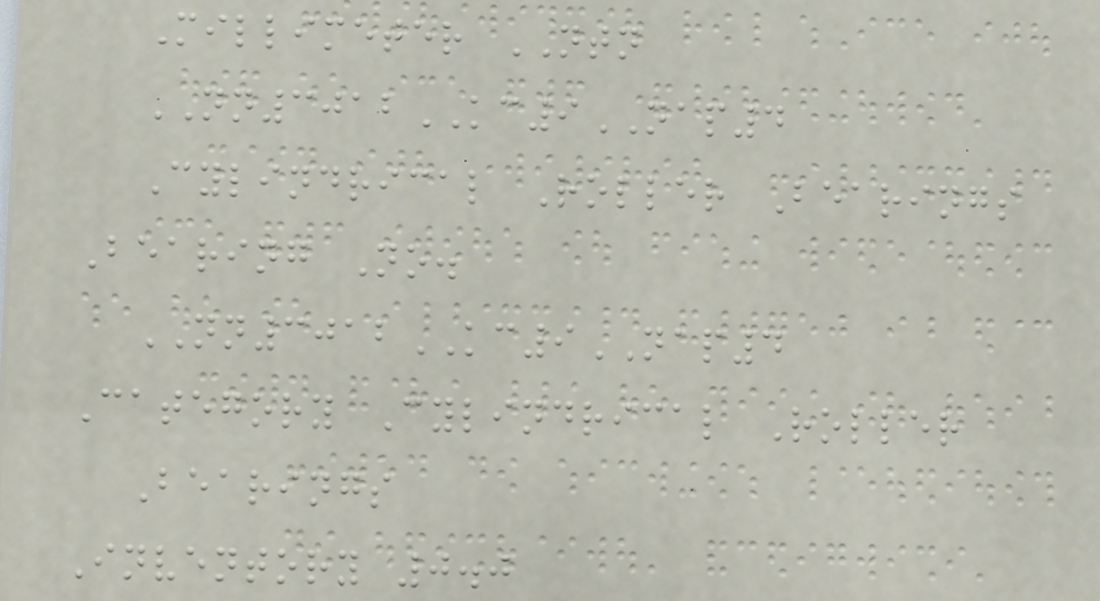Millimeter NTN
NN3012KC9NAP4
Cylindrical Roller Bearings
Bearing No.
NN3012KC9NAP4
Category Cylindrical Roller
Bearings
Inventory 0.0
